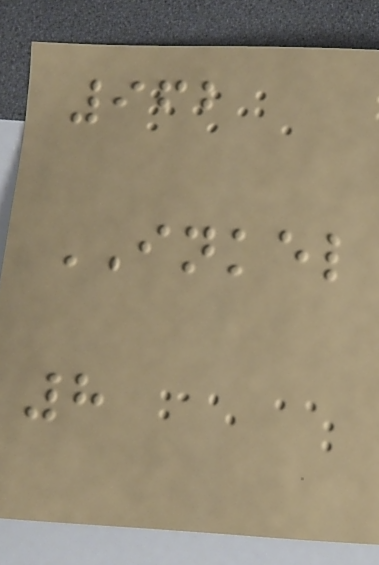962
INKEL
8
